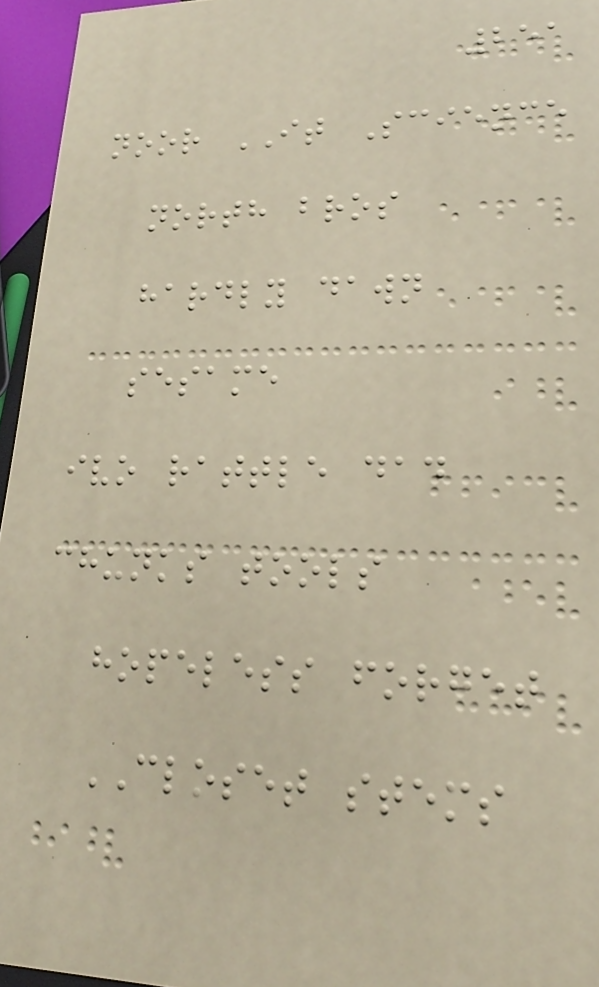251
noor IT Science
north bros
hardly dawn
sesame
ivo rattle dad
chunks tools
hopeless forget
CLOSET stems
